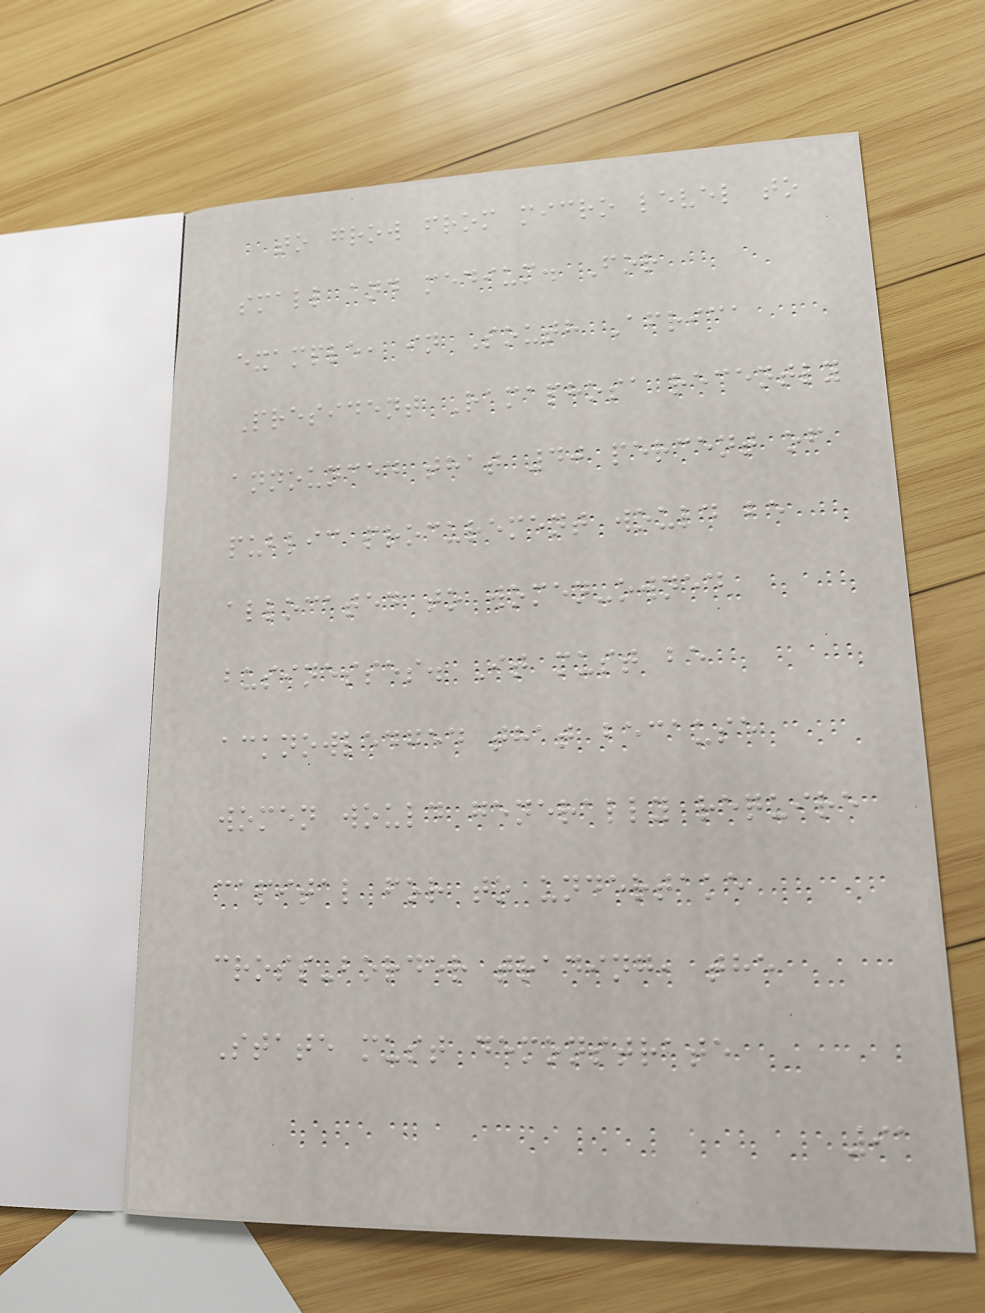to grow from micro level to
small and medium. For
example, in South Africa
President Ramaphosa recently
announced that 40 percent of
public procurement would be
allocated to women-owned
businesses. It must be
acknowledged that because
women would generally require
capital for to undertake
cross-border trading, the
State must demonstrate
91
